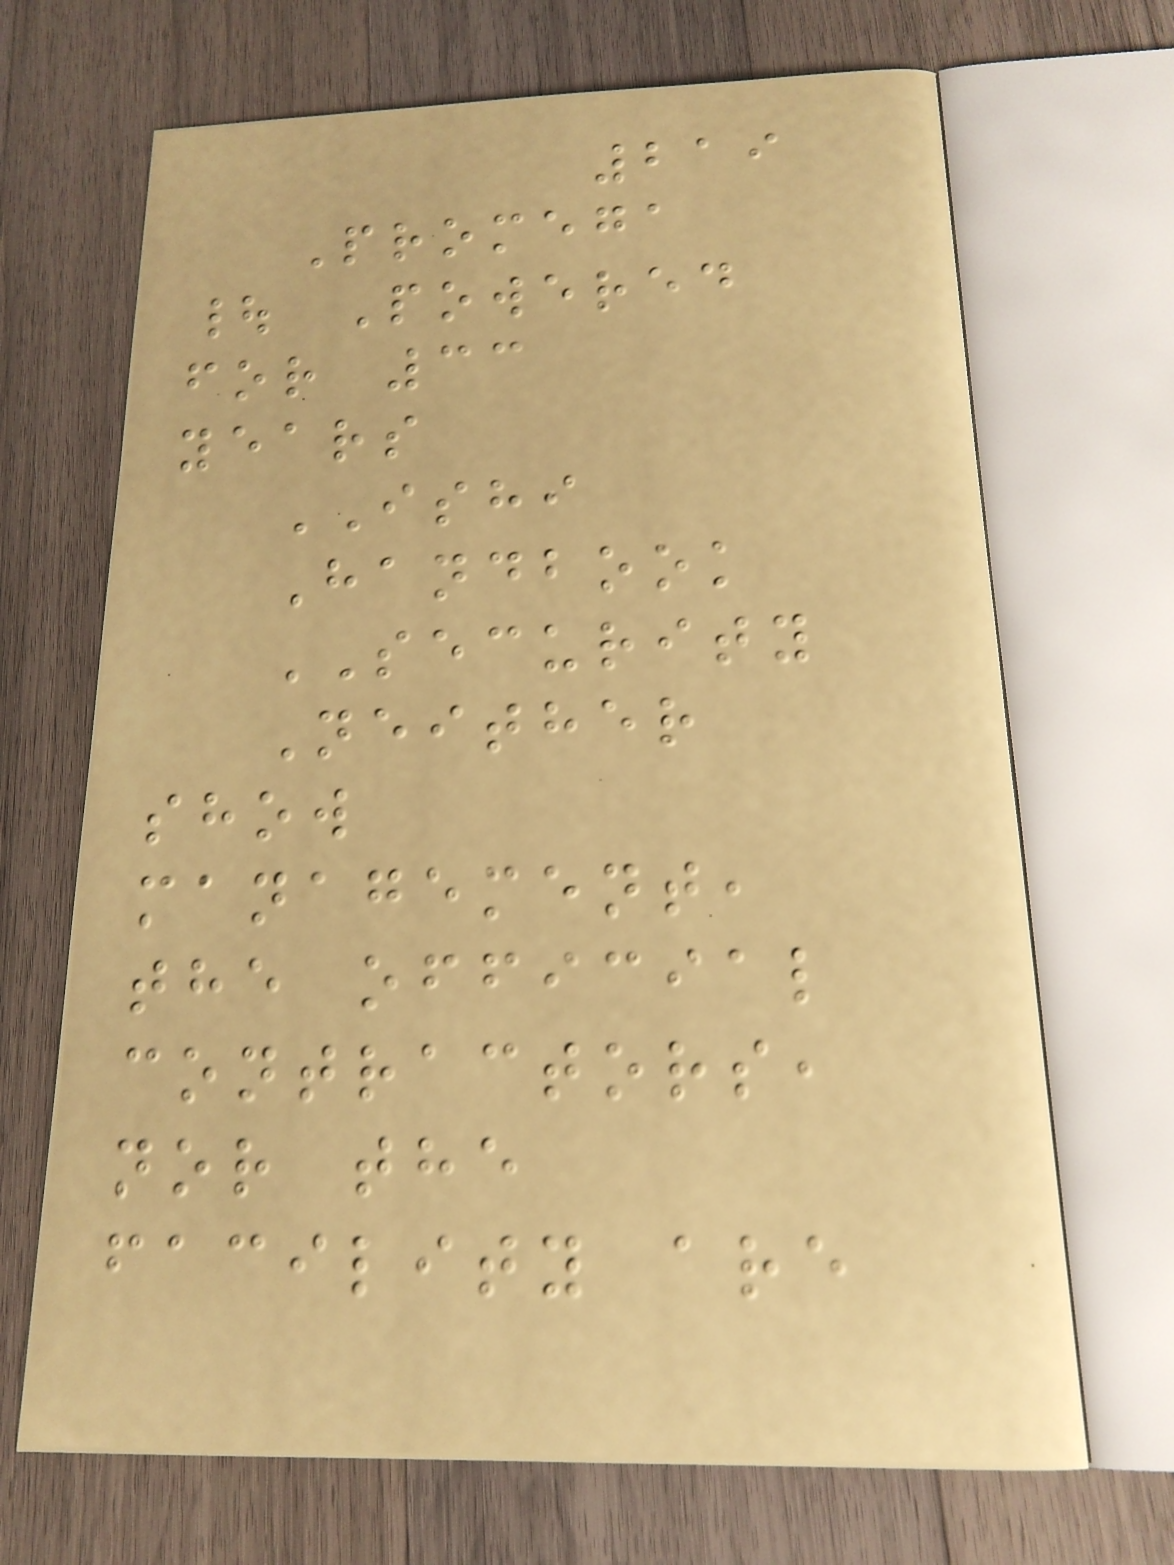219
Promega
| Powered
for 33
years
ISHI
Handbook
SECURITY
Neither
show
management,
the official
contractors,
nor the
facility are
